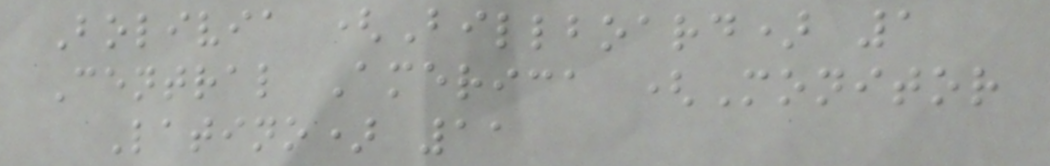Bolivia (Billboard) 1
Central America (Monitor
Latino) 11
